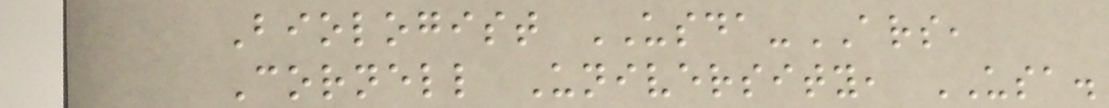Biologist USDA-ARS,
Cornell University, USA.
